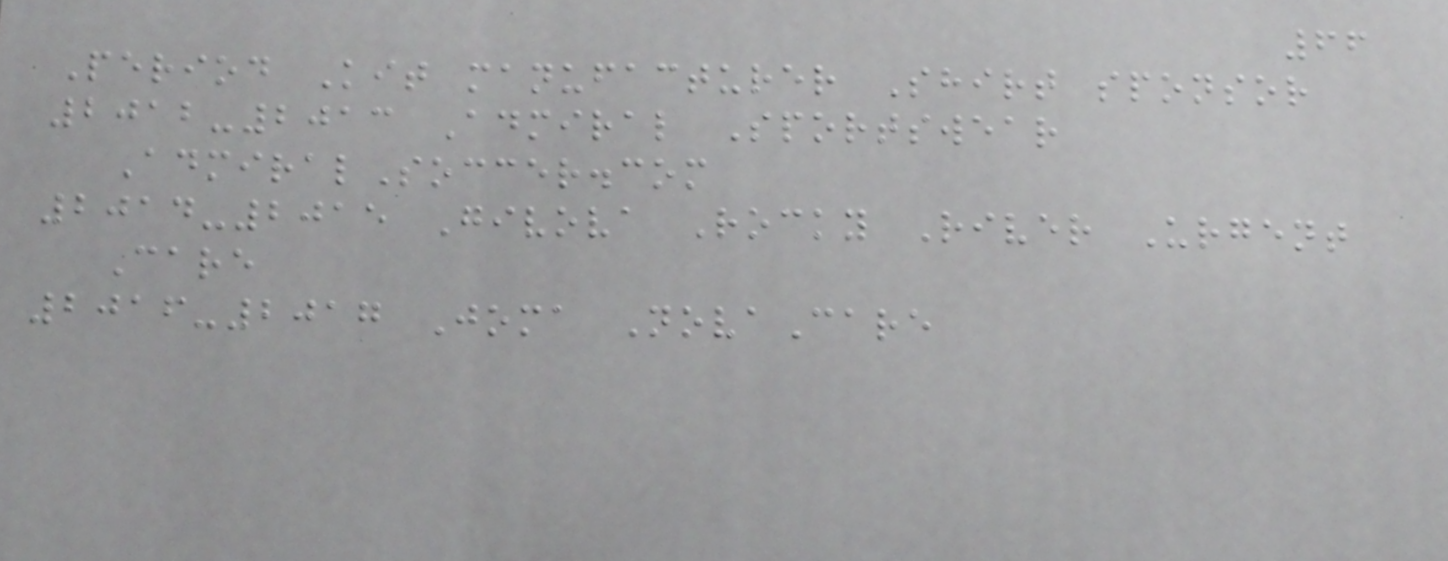66
Period Kit manufacturer Shirt sponsor
2012-2013 Admiral Sportswear
AdmiralSoccer.com
2014-2015 Givova Rocky River Urgent
Care
2016-2017 Joma NovaCare
